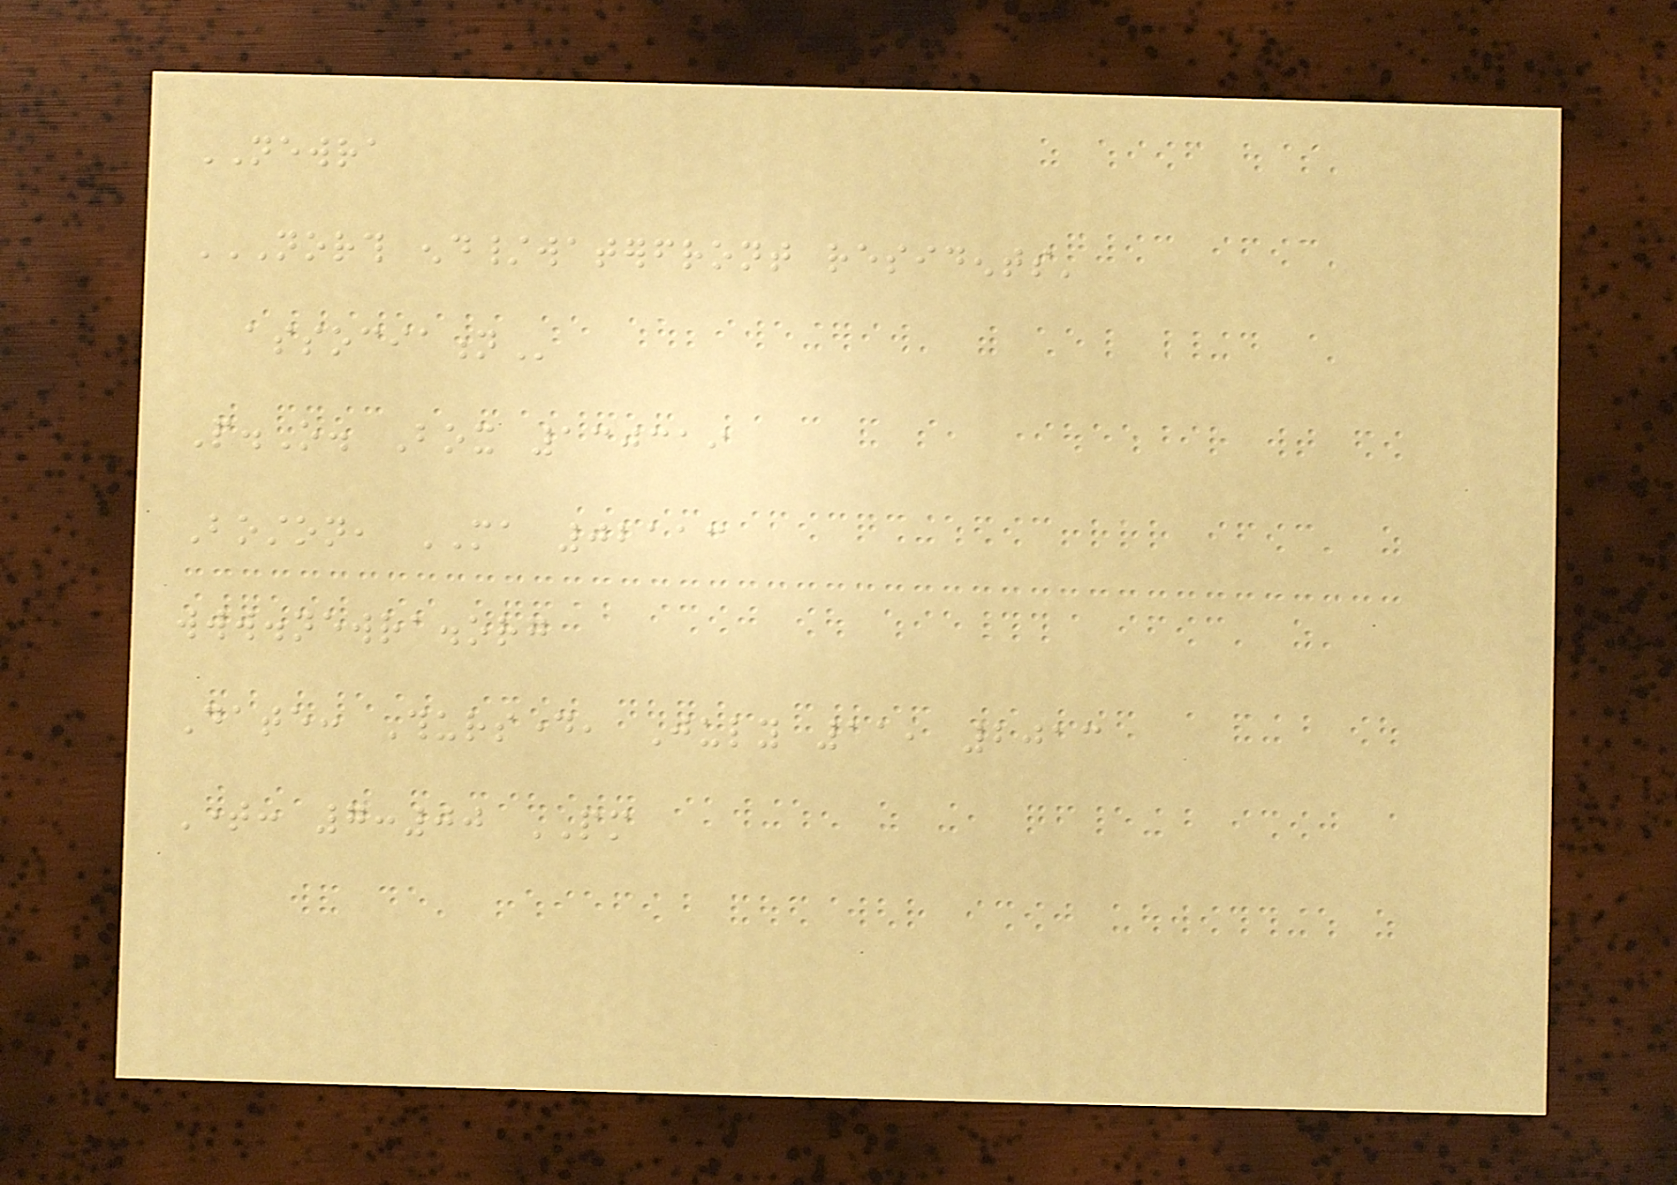NEWRA
NORTH END/WATERFRONT RESIDENTS'
ASSOCIATION
P.O. Box 130319
Boston, MA 02113
www.newra.org
Date: Thursday, July 11, 2013
Time: 7:00 PM
